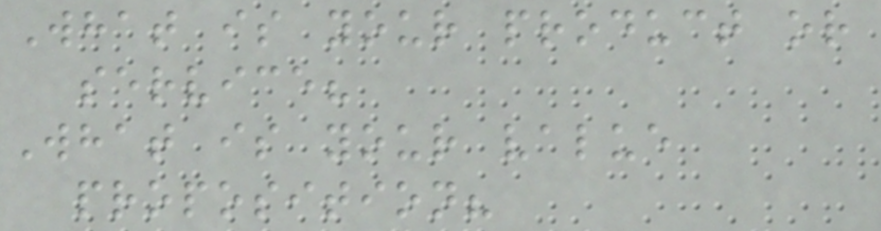What is your product or
service?
What is your value
proposition?
